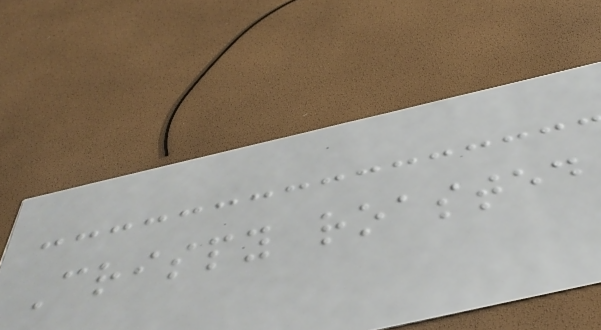Crispy roasted
